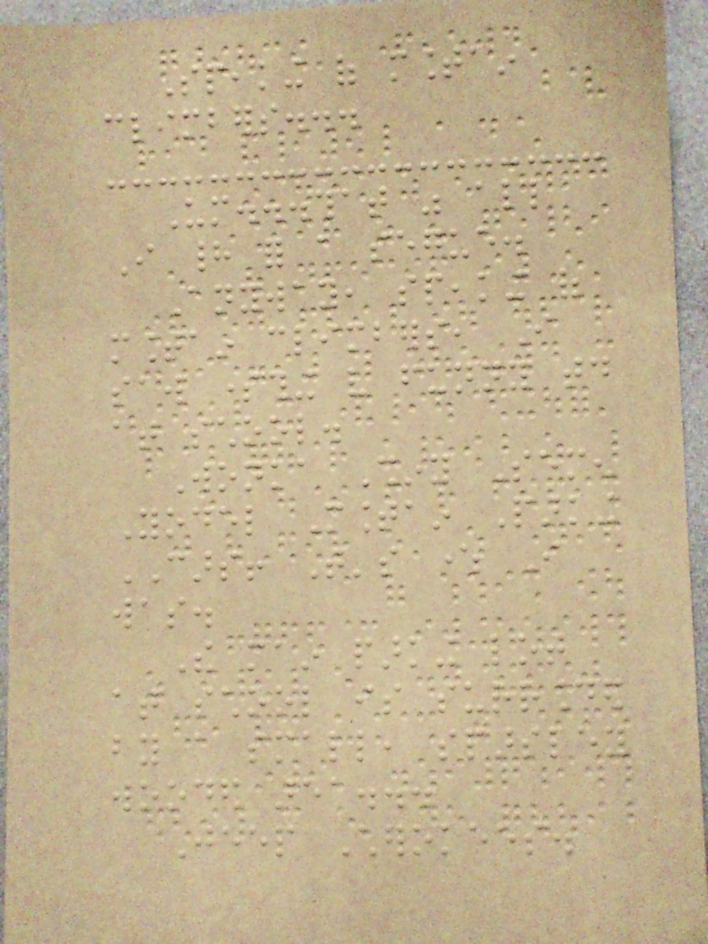Speaking of mountain
climbers...
Um...that was all
I had for a segue.
Anyway, speaking of
mountain climbers, I
saw something very funny today
at school.
Wonka Shiny Semen
Yodel Mountain Parking
CARS! That's where I
was.
The main parking lot
at school is surrounded
by a small, sparsley
wooded area...
Jeep Cherokees.
